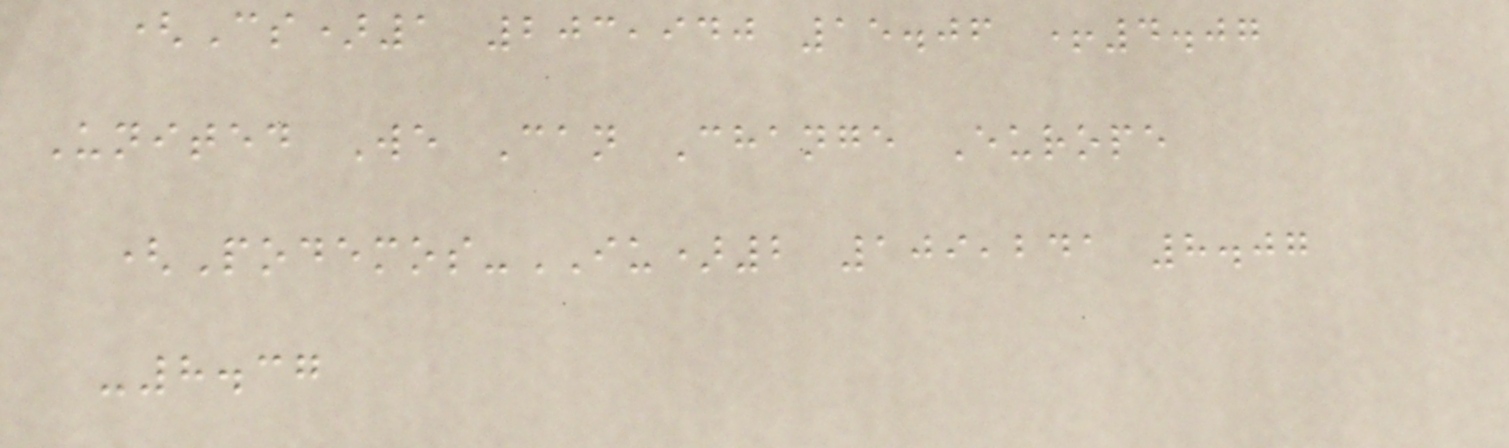(Cs)1 203,940 15.06 +4.07
United We Can Change Europe
(Podemos-IU)2 109,241 8.07
-8.37
